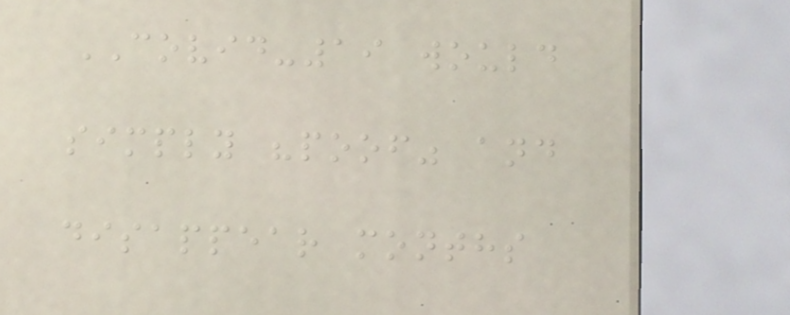COVID-19 would
simply "poof" and
disappear months
